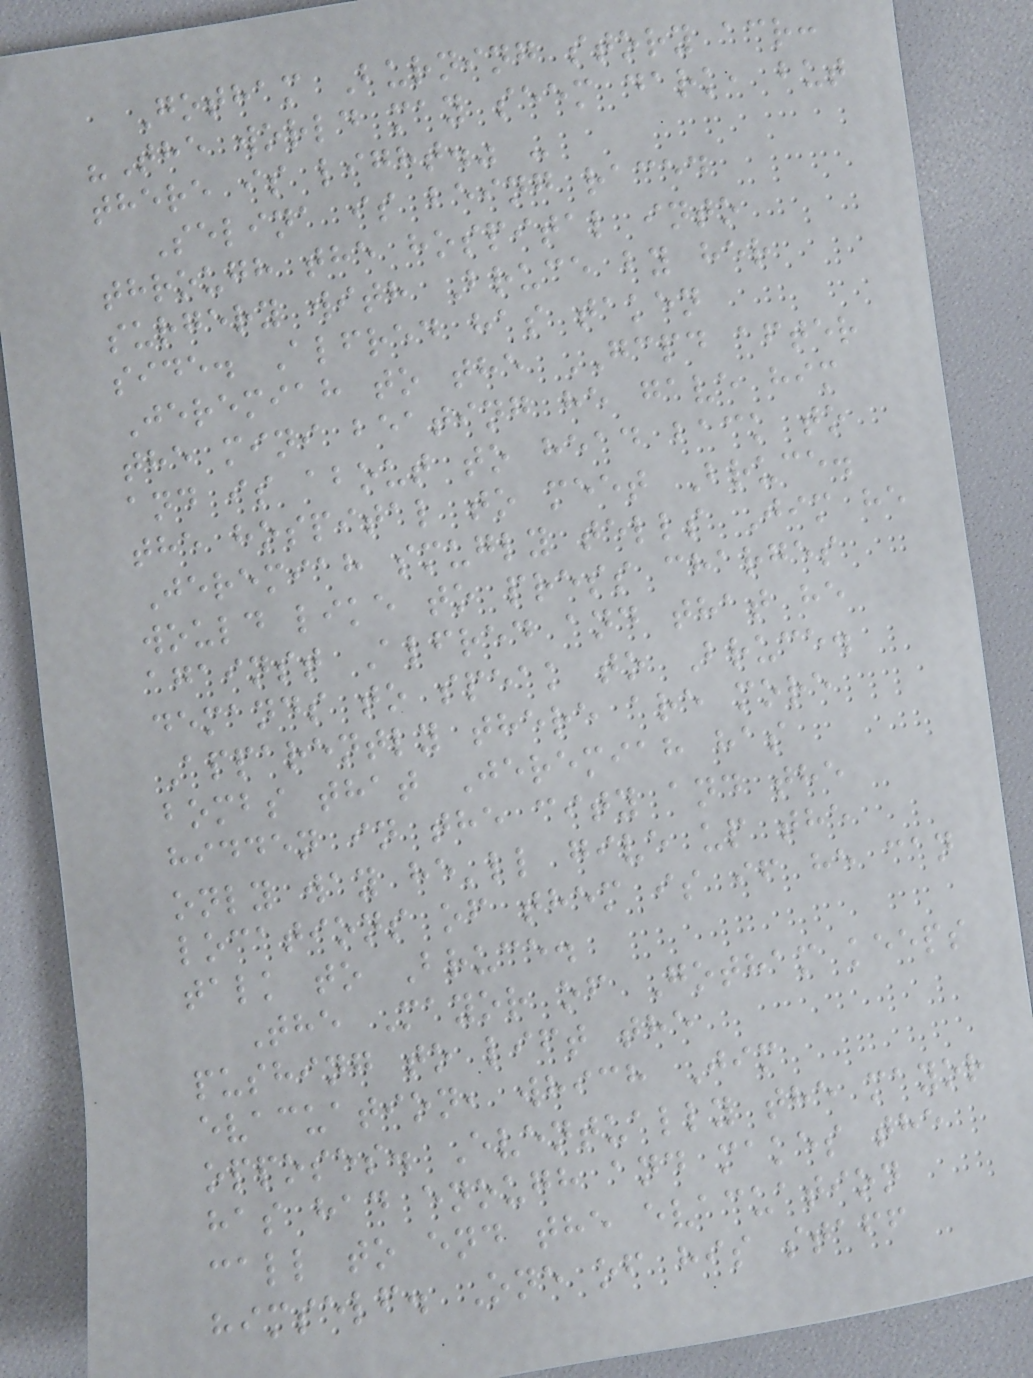Gotham Burning story acr:
"The world may seem dark, but
there is light." -
Selina is being raced
through the hospital into
surgery with Bruce by her
side. Alfred has taken
Jeremiah to the GCPD after
the mini beating he gave him
and is about to head back to
the hospital to meet Bruce.
Jeremiah smugly tells Jim he
would like to press charges
against Alfred and that he
demands to speak to Bruce.
Apparently there are more
bombs that Jeremiah has
hidden in the city and the
only way he'll give up the
locations of them is if he can
talk to Bruce.
The Mayor of Gotham keeps
pushing to lift the
evacuation, which Jim
opposes. Eventually the mayor
has had enough and makes the
call to end the evacuation
himself. One of his staff
